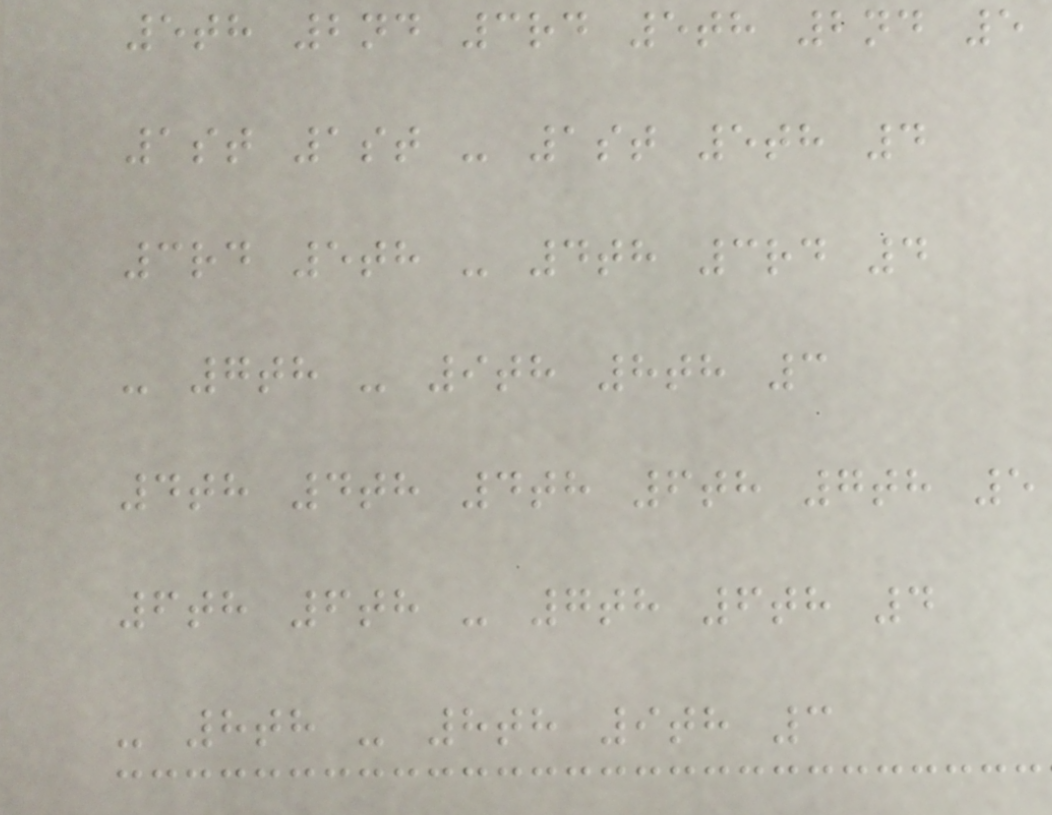5th 2nd 3rd 5th 2nd 5
1st 1st - 1st 5th 4
3rd 5th - 4th 3rd 4
- 7th - 9th 8th 3
4th 4th 4th 6th 7th 5
6th 6th - 7th 6th 4
- 8th - 8th 9th 3
